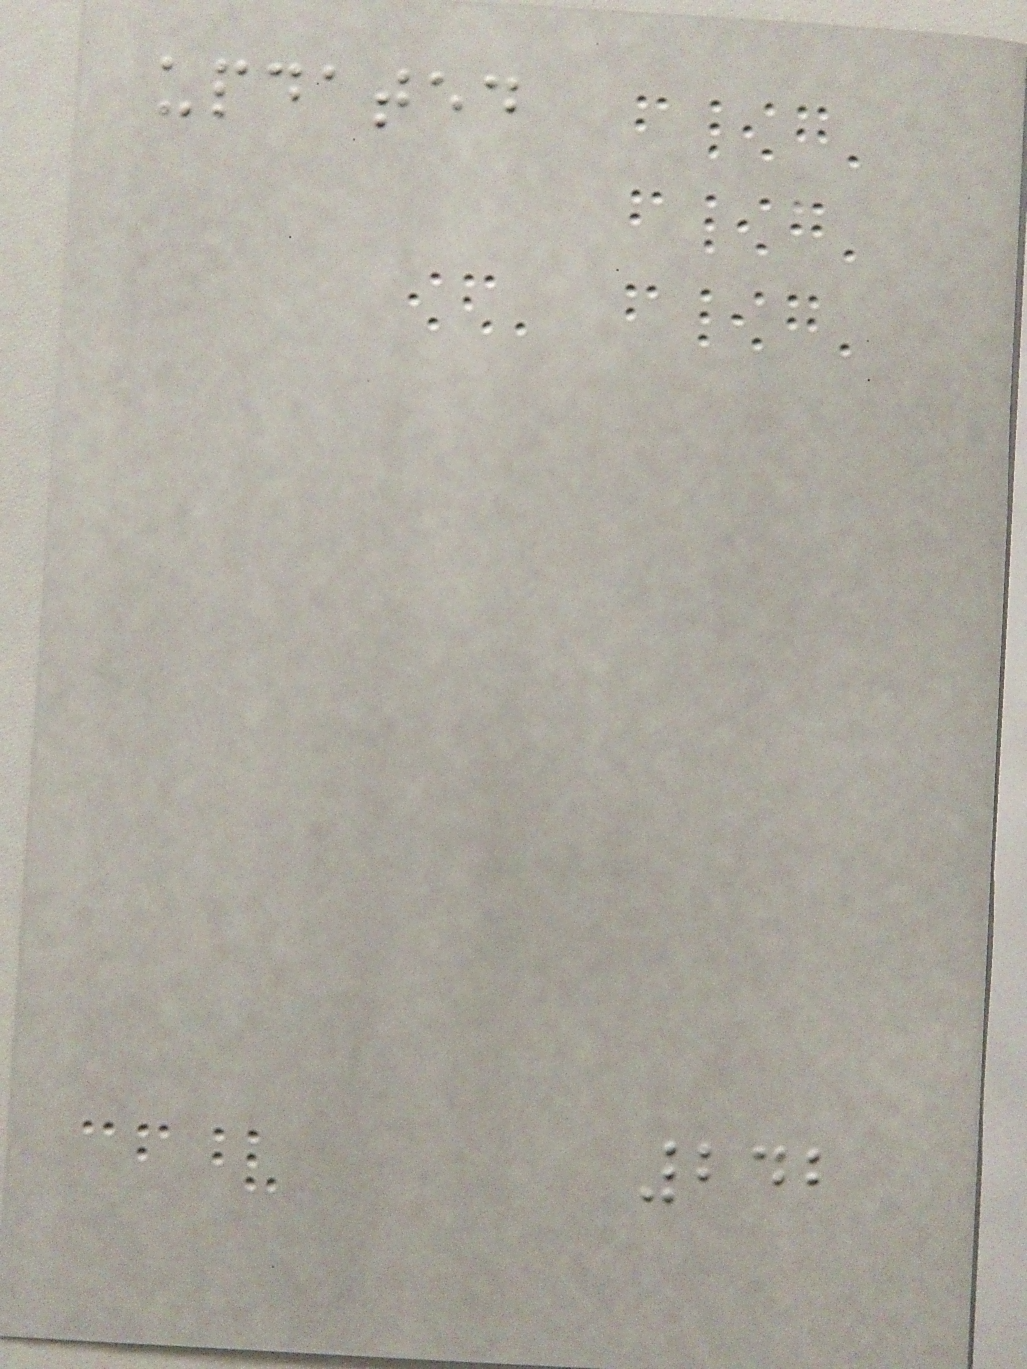updated
242
